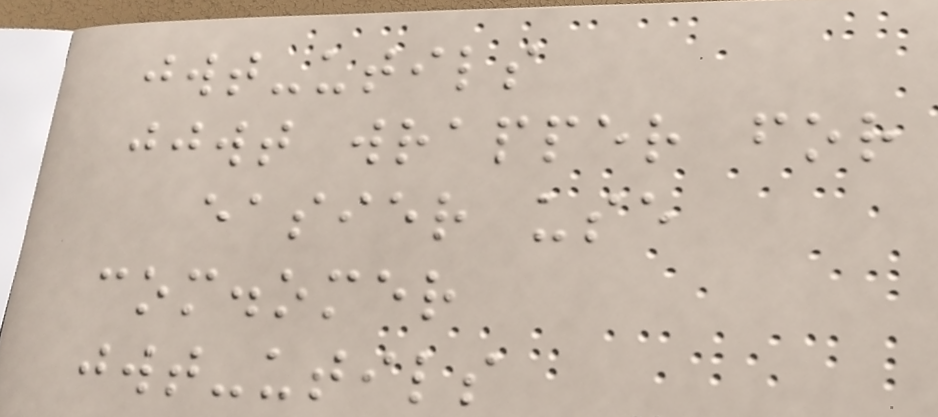jwt-utils
jjwt wrapper for
easier use
com.omer
jwt-utils
